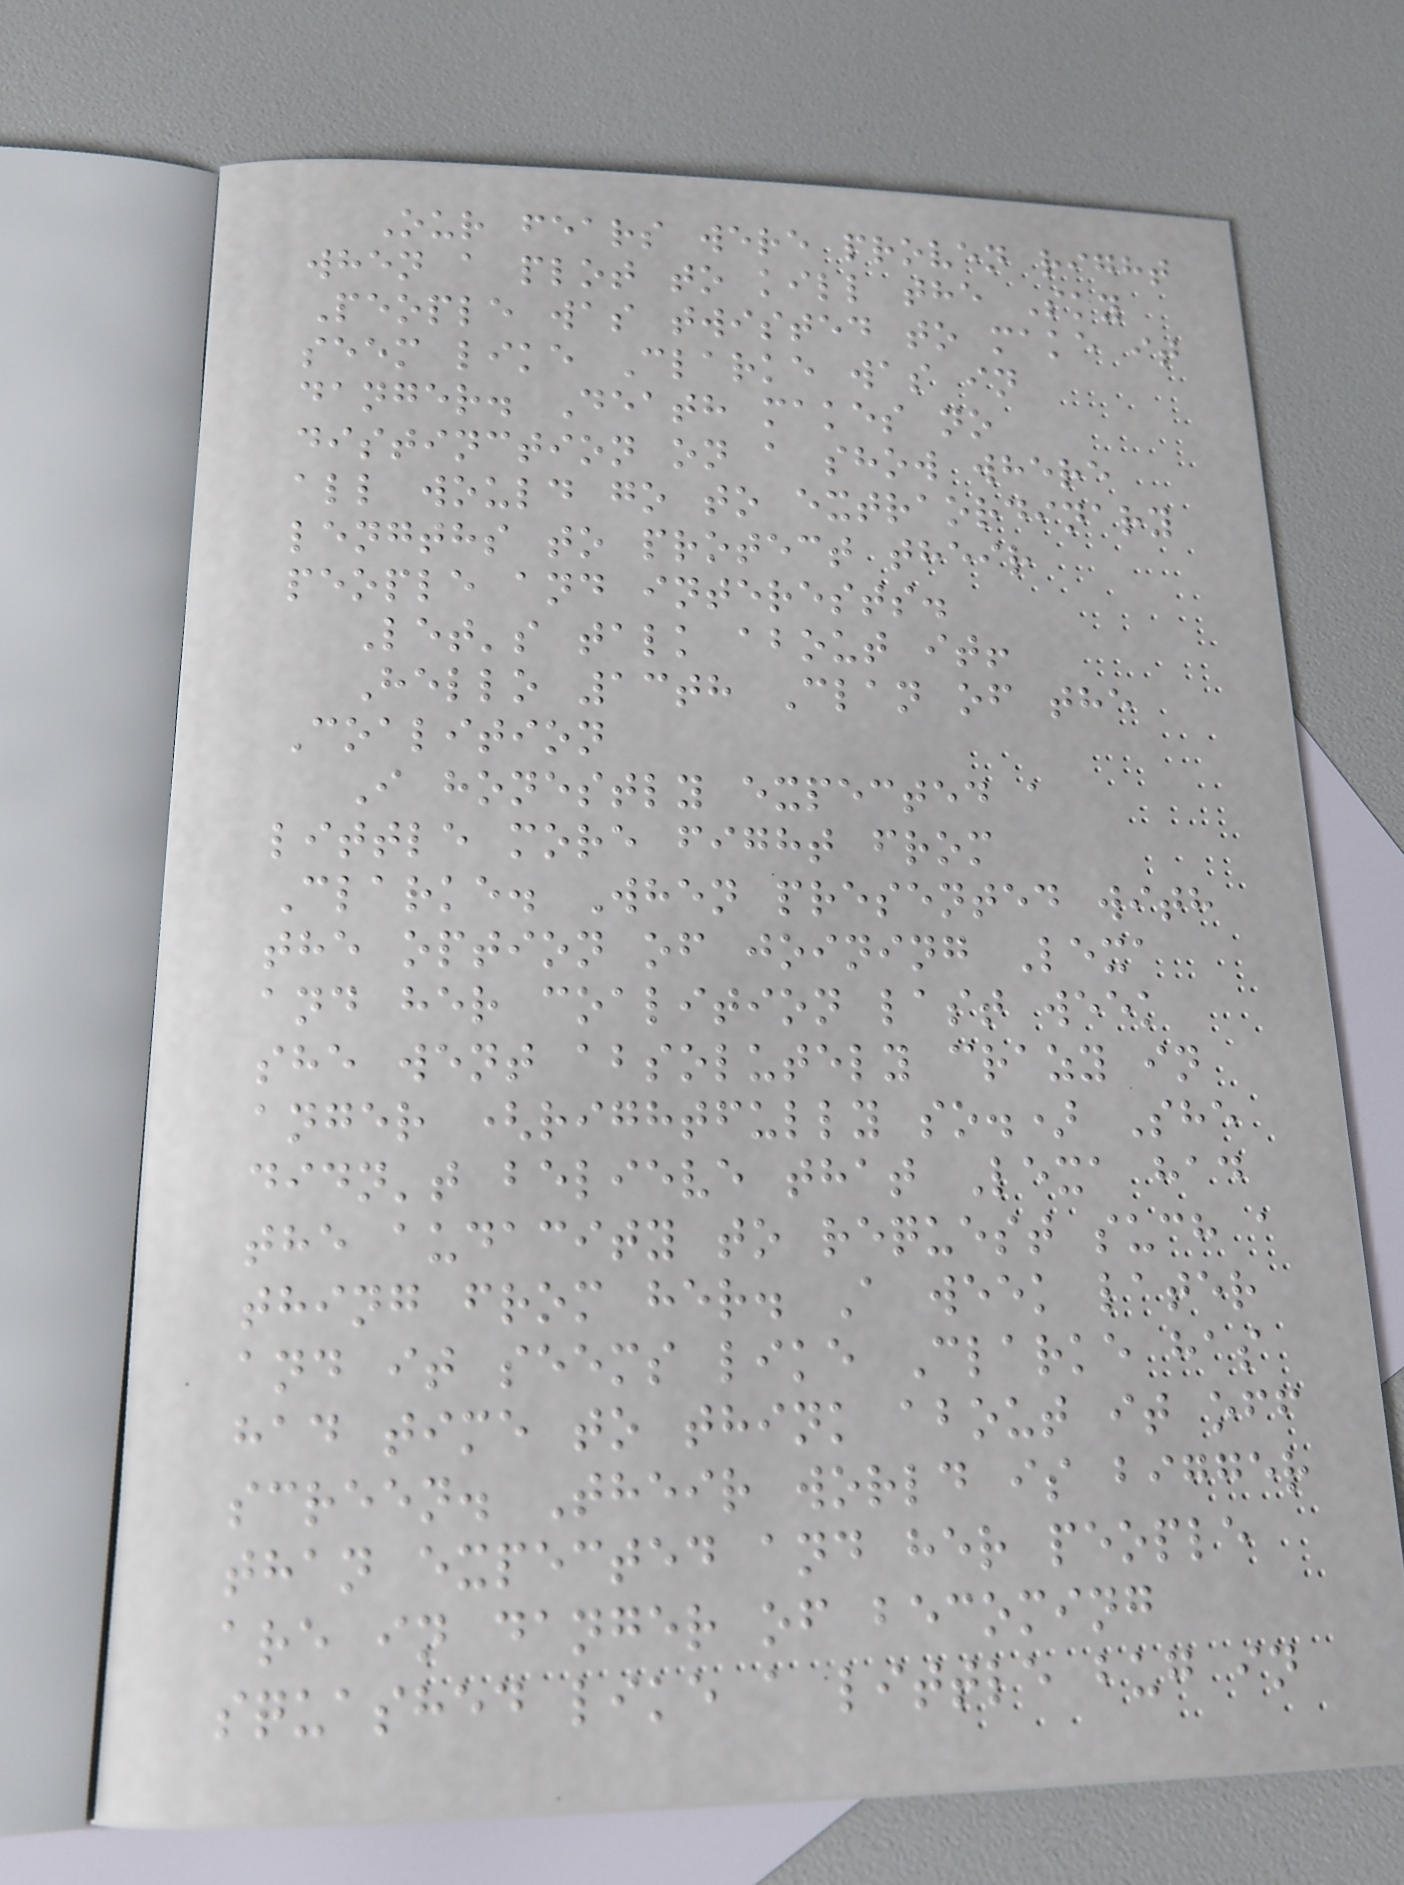Our fears were proven right
when a plot to kill the Sky
People was twisted to make it
seem like Clarke was in
danger. Death makes no
distinction on a show where
all would go to extraordinary
lengths to protect their
people and interests.
Let's talk about it!
Hello 13th Clan of the
Coalition
I honestly expected a
little more fight from
Clarke. When presented with
the option of joining Lexa
and her coalition last week
she went absolutely crazy in
anger (rightfully so.) She
didn't believe that Lexa had
the audacity to request such a
thing from her. A week later
and it seems like Clarke has
had time to think about it off
screen. Their world is bigger
than expected and her people
are in danger of becoming
squashed like a little bug in
